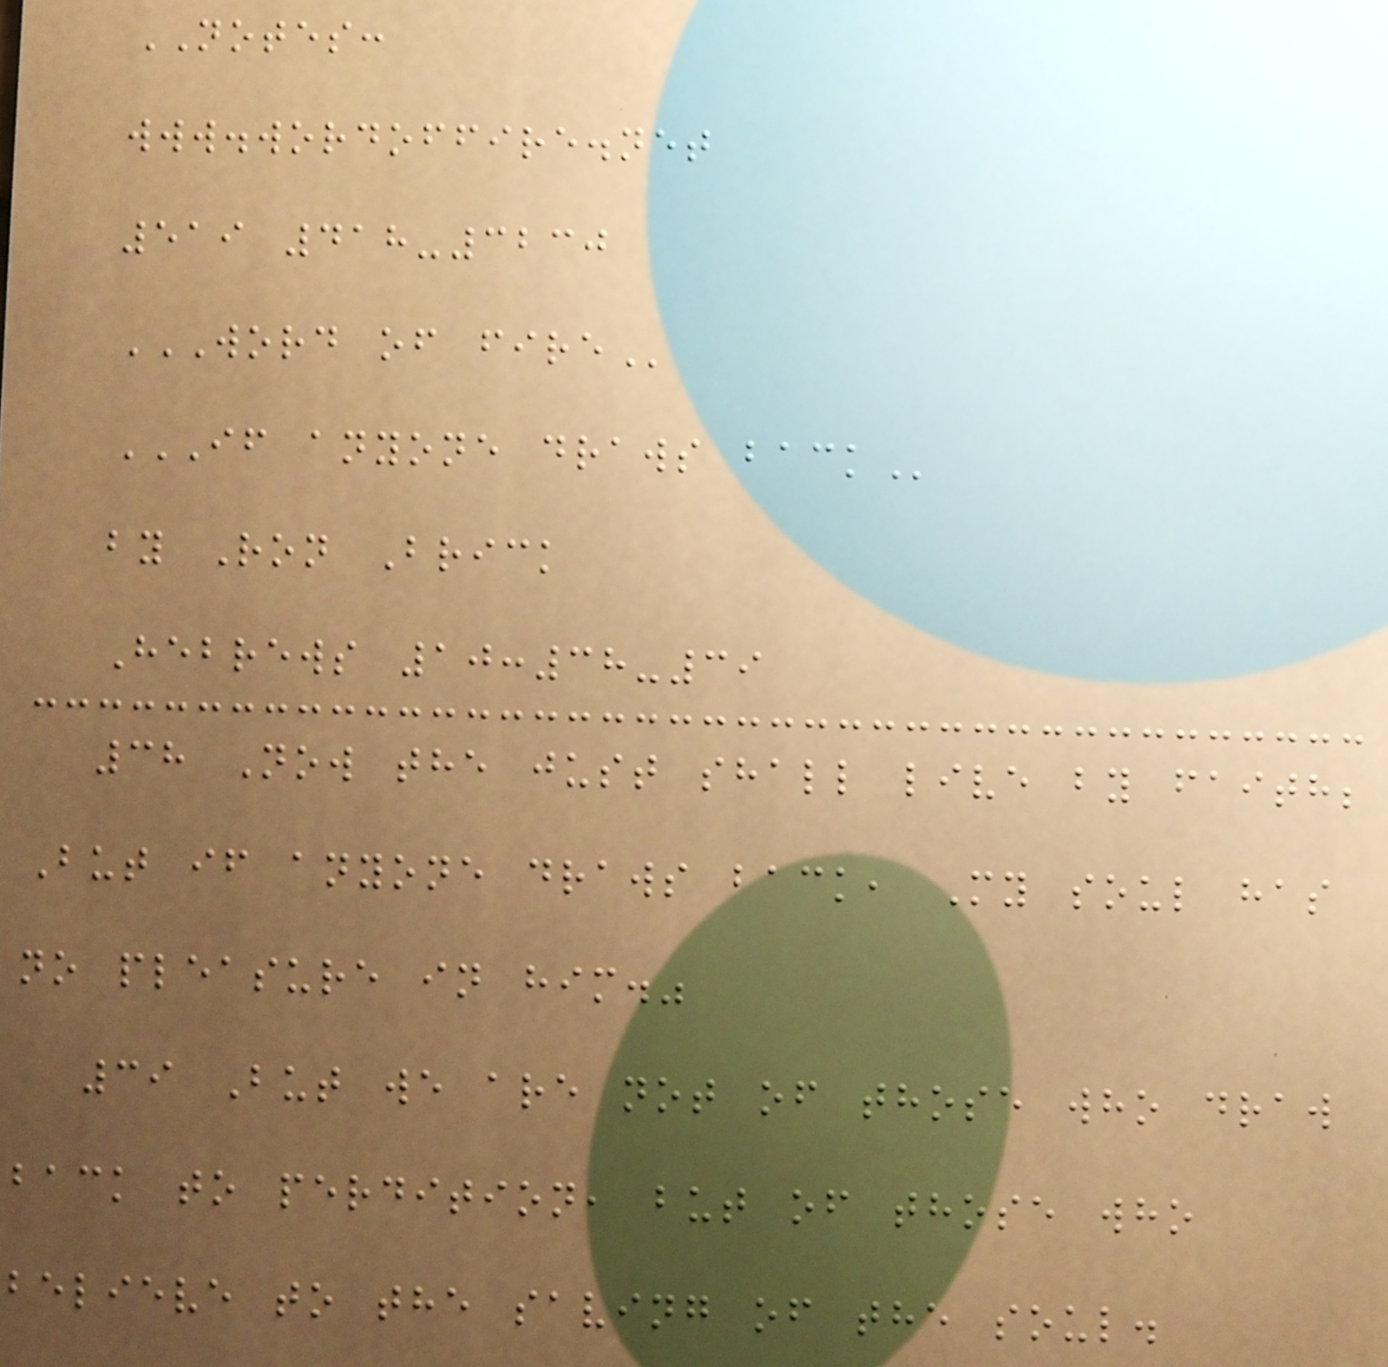NOTES:
www.wordoffire.net
519 418-3230
WORD OF FIRE
IF ANYONE DRAWS BACK
by Ron Brick
Hebrews 10:38-39
38 Now the just shall live by faith;
But if anyone draws back, My soul has
no pleasure in him."
39 But we are not of those who draw
back to perdition, but of those who
believe to the saving of the soul.
